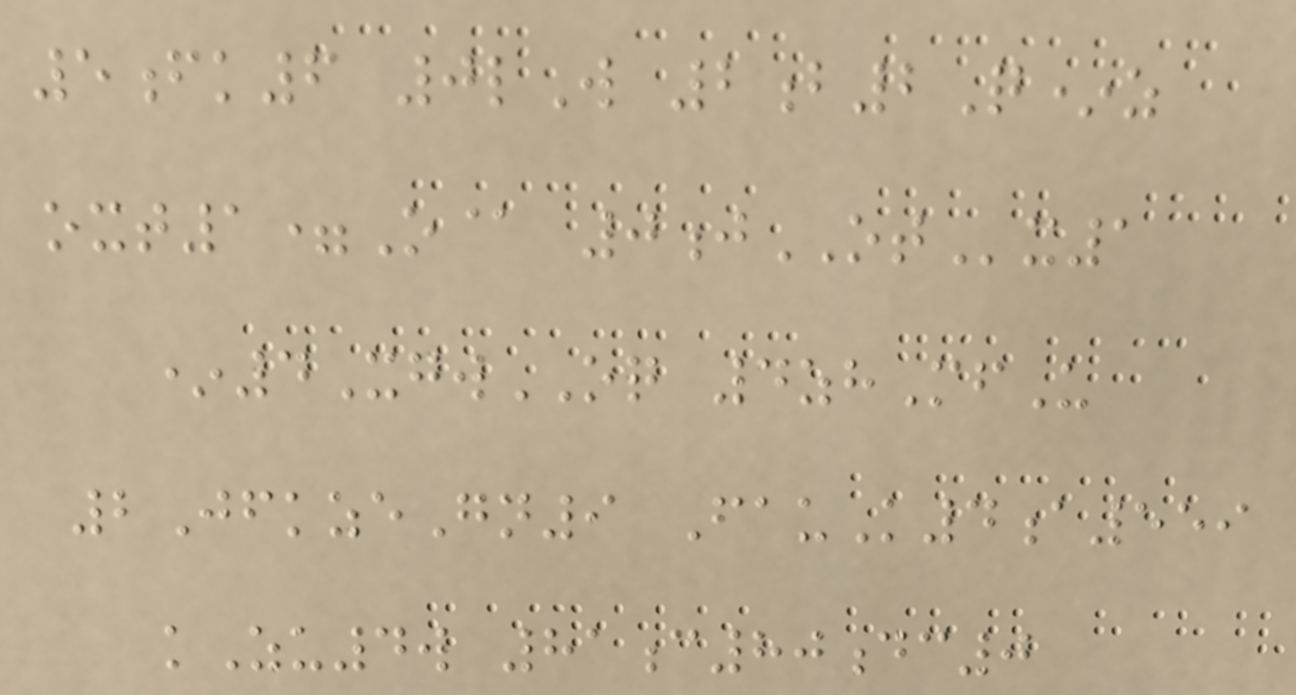5fk6 0lW 2b2Q*z
oxt1=O@ 0jOTx1
*4XgwOQ 4zhMfU
2JfkzeGn9 FauK4a559
kZu4w 81c80dc0
